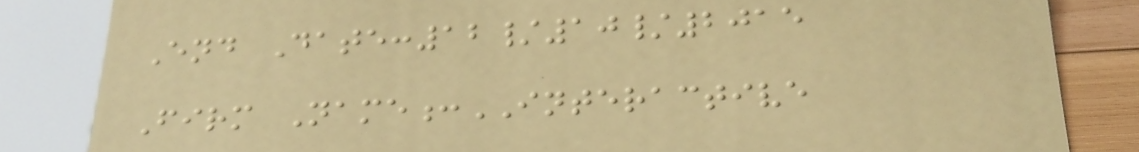End Date:12/10/2015
Firm Name:INTERACTIVE
